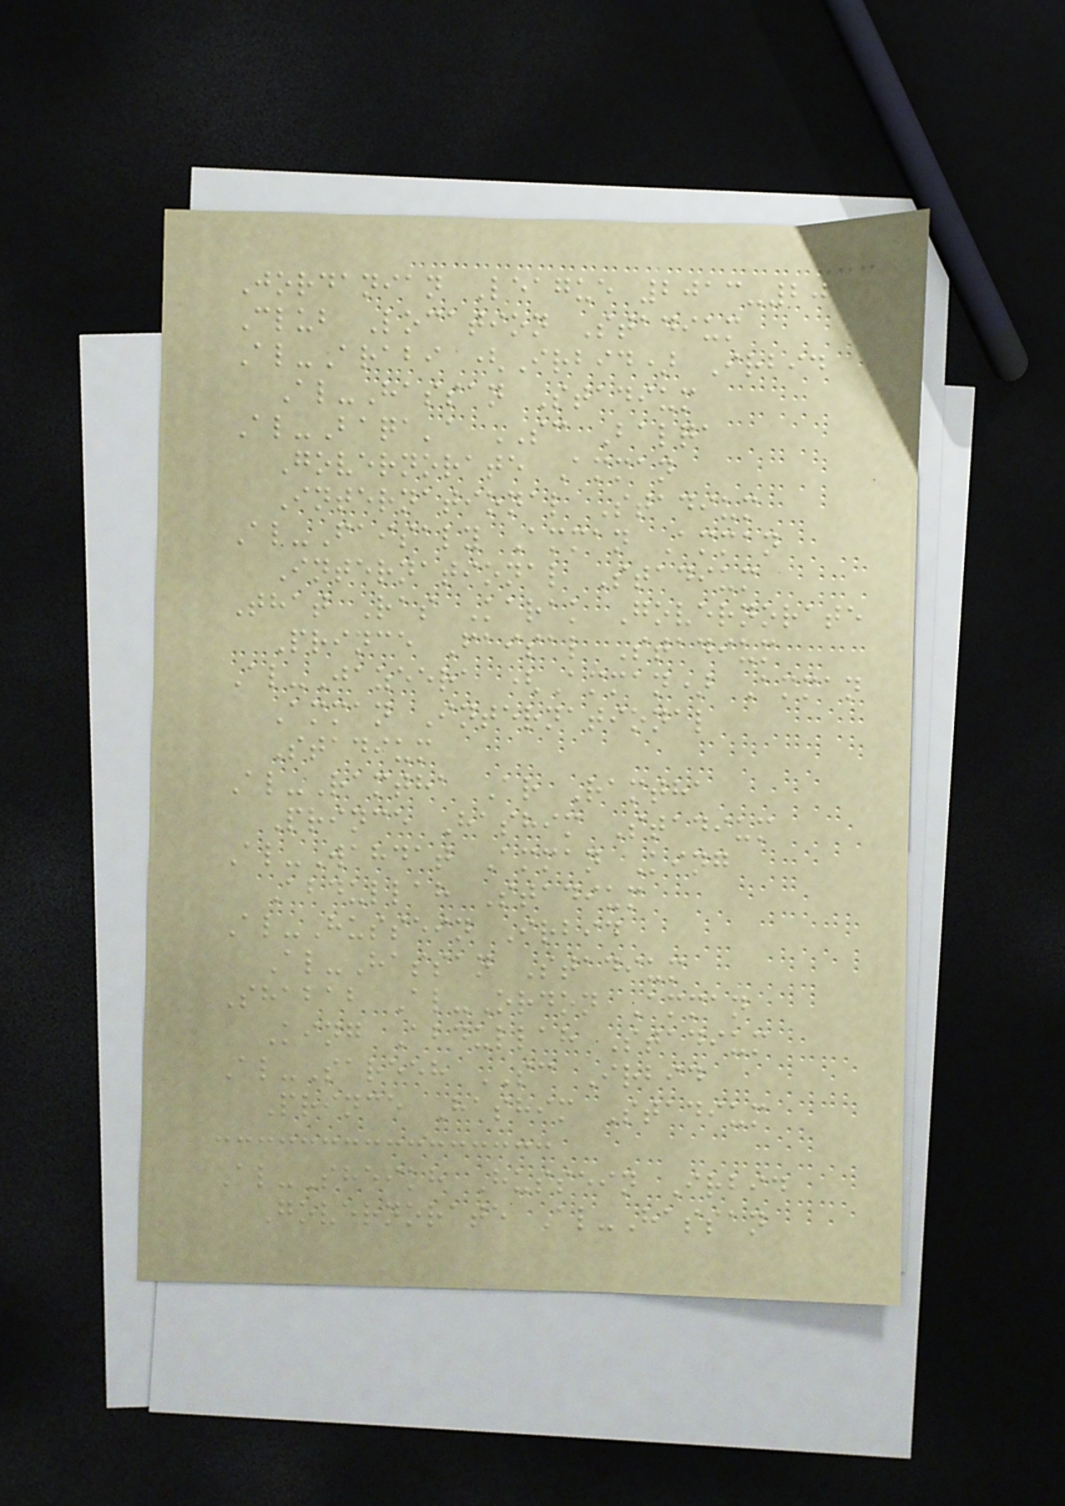Jordanian League 2013-2014
Club Location Stadium
Al-Arabi (Irbid) Irbid
Al-Hassan Stadium
Al-Baqa'a SC Balqa
Governorate Amman
International Stadium
Al-Faisaly Amman Amman
International Stadium
That Ras Karak Governorate
Prince Faisal Stadium
Al-Jazeera (Amman) Amman
Amman International
Stadium
Al-Ramtha Ar Ramtha
Prince Hashim Stadium
Al-Wahdat Amman King
Abdullah Stadium
Al-Hussein Irbid
Al-Hassan Stadium
Shabab Al-Ordon Amman
King Abdullah Stadium
Al-Sareeh SC Irbid
Prince Hashim Stadium
Al-Sheikh Hussein Irbid
Governorate Al-Hassan
